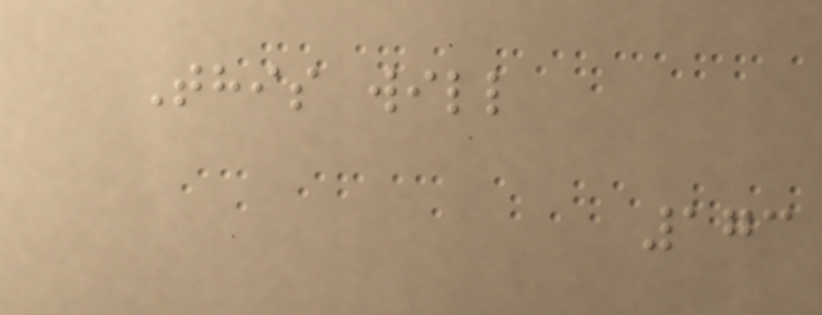This will
173
